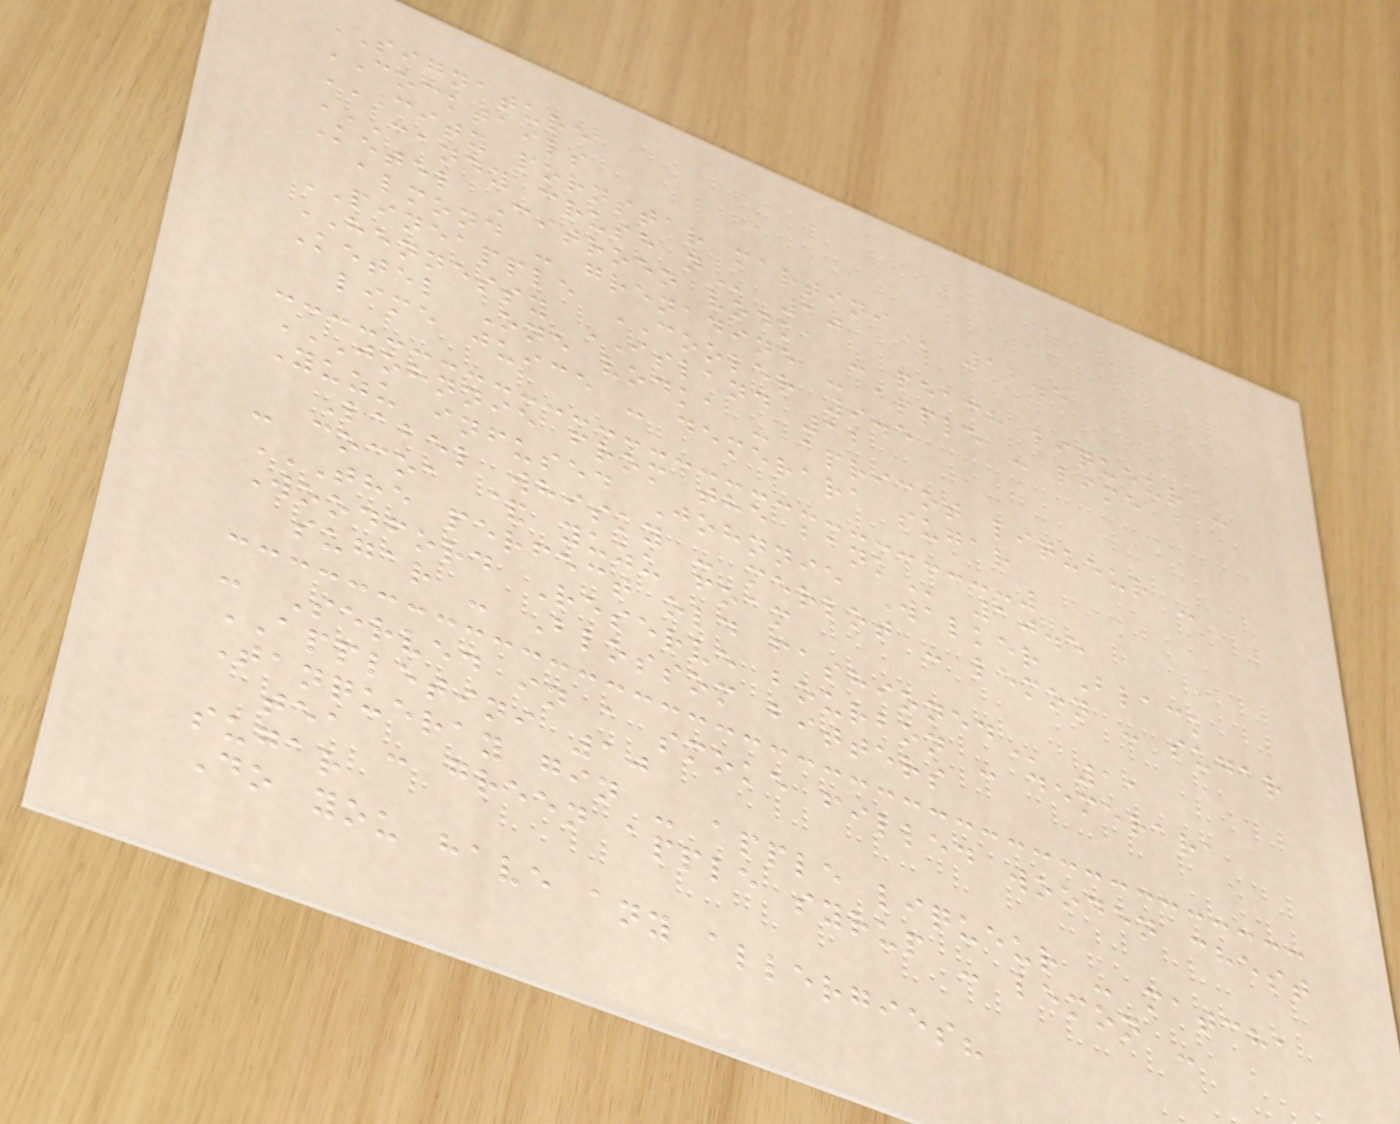SIGNATURE
COCKTAILS
CITY PORNSTAR MARTINI 12.5
CANDY CRUSH N 10
Ketel Citroen vodka - peach liqueur -
almond - grenadine - apple - lime
PINEAPPLE COOLER 9.5
HENNESSY ISLAND 12
Ketel One vodka - apricot liqueur -
lime juice - demerara sugar
JOHNNIE FROM THE BANK 10.5
Yuzu infused Johnnie Walker Black
Label whisky - merlot - lemon - sugar
- cocoa & yuzu foam
THE PERFECT OLD FASHIONED 11
Woodford Reserve bourbon - demerara
sugar - Blossom bitters
- Served in a smoke filled wooden chest
APPLETINI 10
Tanqueray gin - apple liqueur - matcha
tea - green apple syrup - lemon -
sugar
Do you have any allergies?
